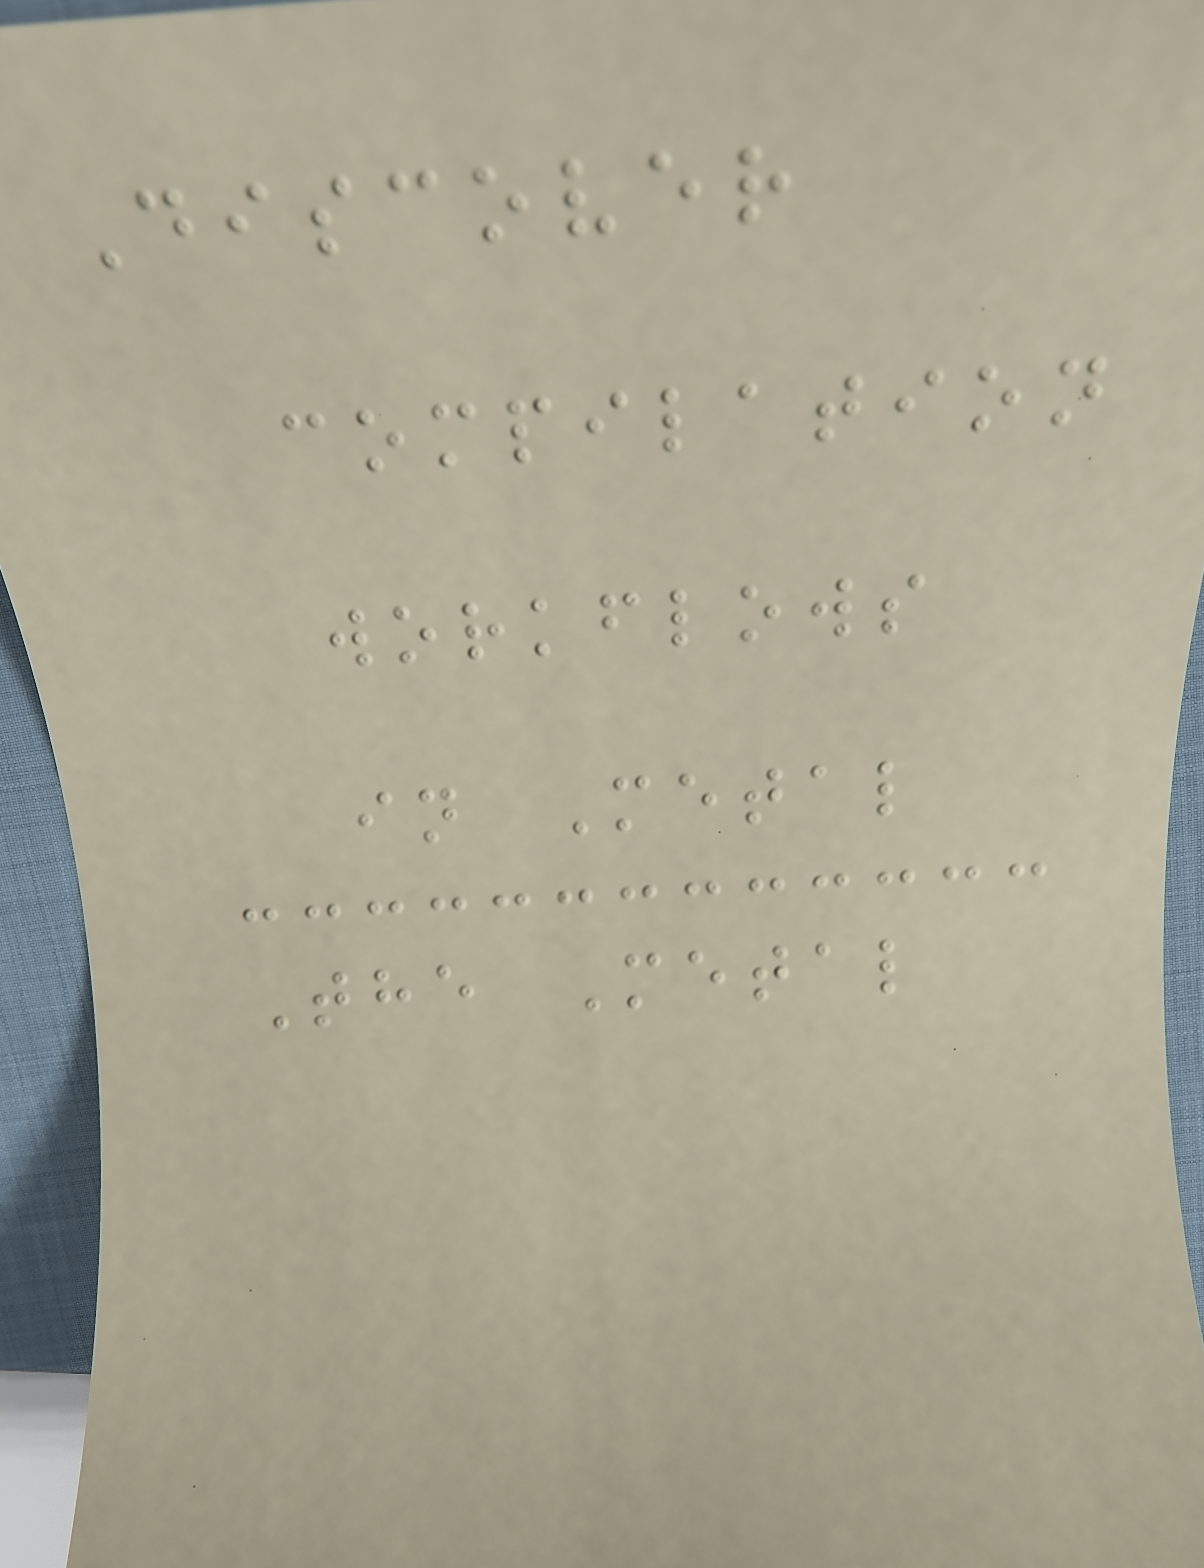Discover
compilation
workflows
in Metal
The Metal
